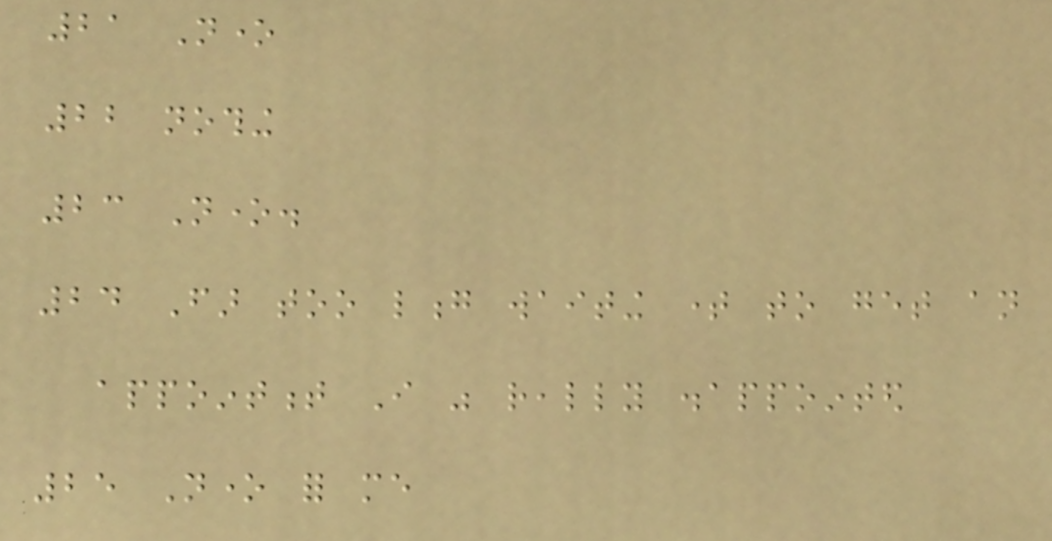21 None
22 nothing
23 None.
24 Far too long waiting time to get an
appointment I was really disappointed
25 None for me
